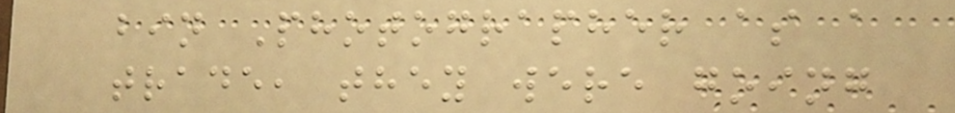bin Photographer as a
trade, they were going
